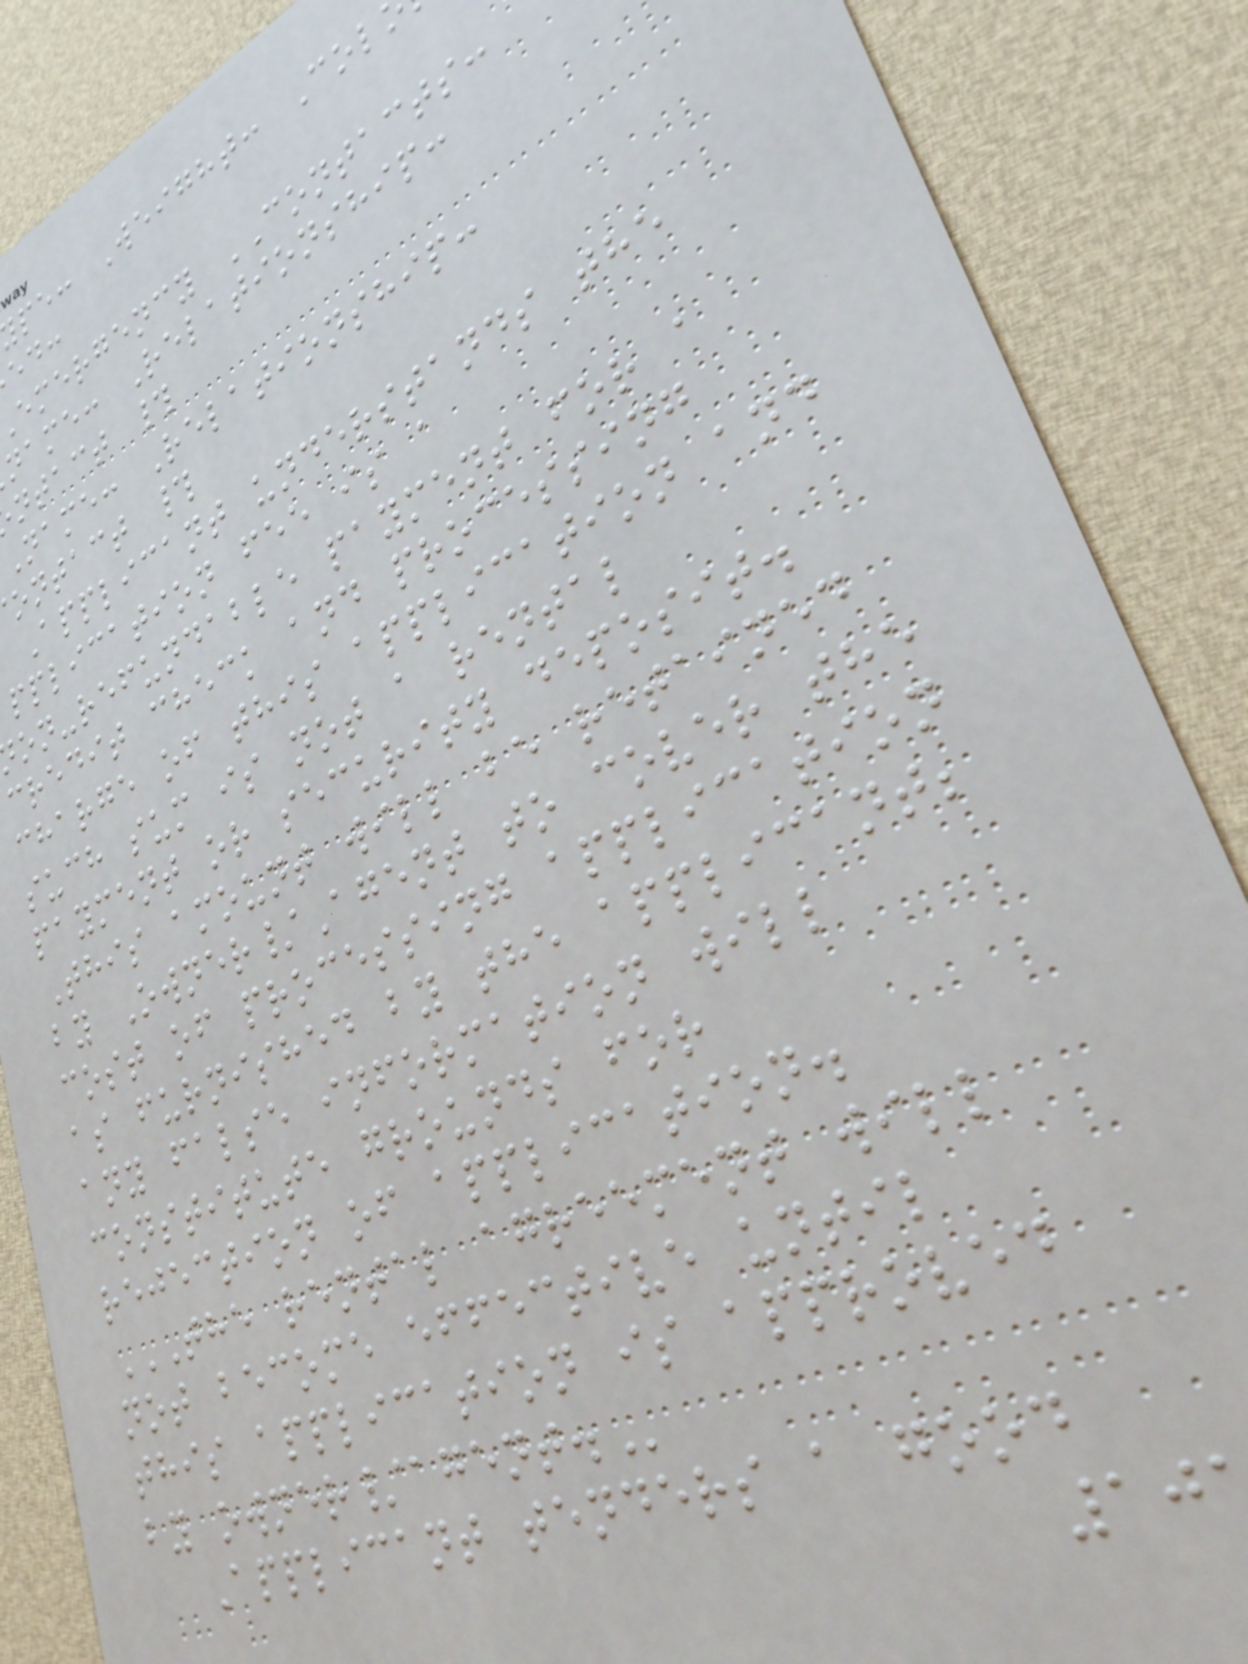pe: Weight: Col
emergency CONTACTS:
name: Relationship:
ntact #
Name: Relationship:
ontact #
Applicant understands the
pplication fee is a
on-refundable payment for a
credit check and processing
charge of this application and
such sum is not a rental
payment or security deposit.
This amount will be retained
by Owner/Agent to cover the
cost of processing application
as furnished by the applicant;
any false information will
constitute grounds for
rejection of application.
THE RENTAL AGREEMENT WILL
not become effective until
this application is approved
Applicant tenders a good
